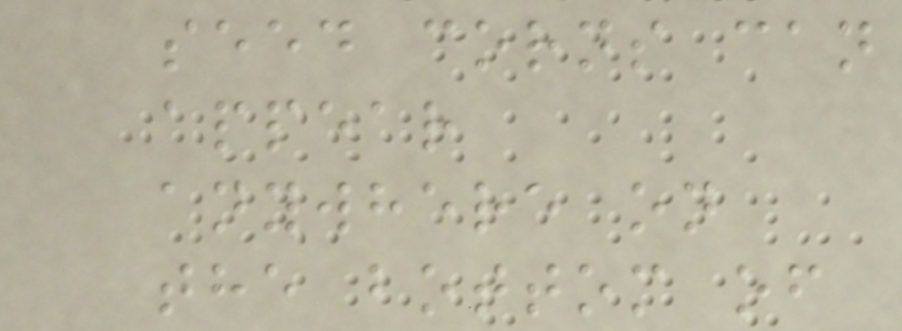seed corns can
appear
anywhere on
the bottom of
